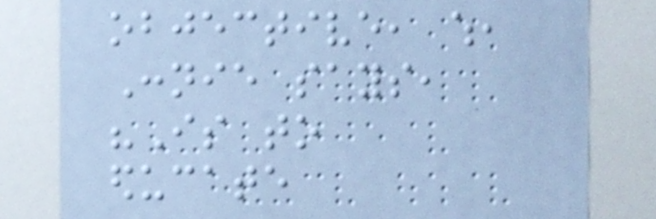objective, which,
Connie says,
"Is to
educate
